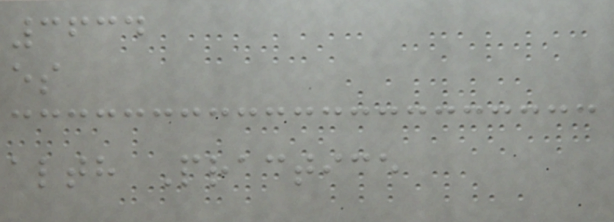3634
es
alth Practice
